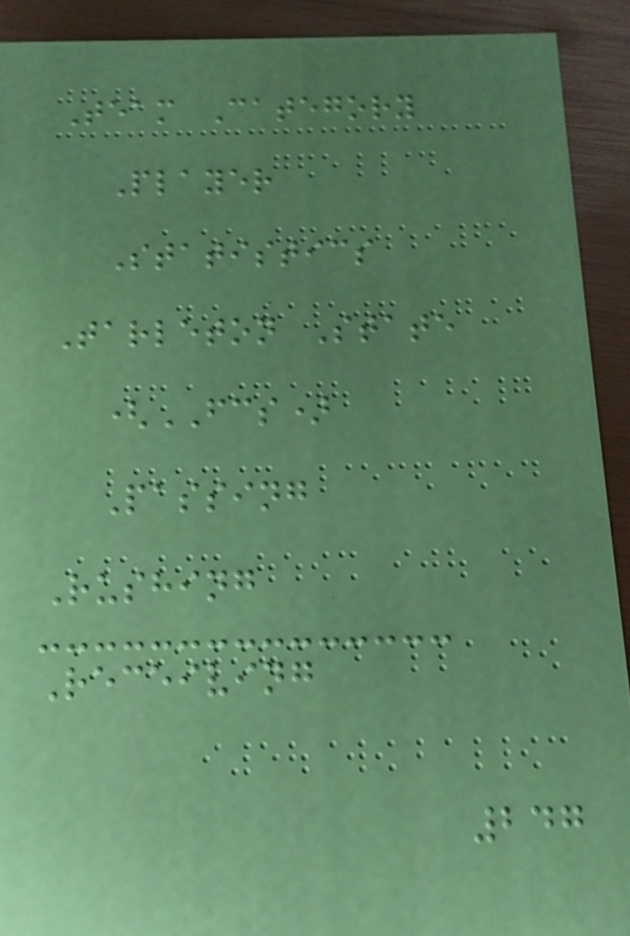Team Category
Player
Statistics
Tarleton State
(FCS)
Passing
Rushing
Receiving
247
